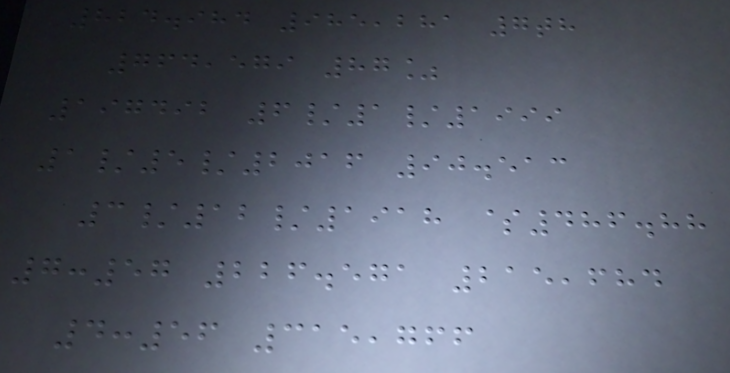824.984 985,281 7th
764,579 87%
197492 6/1/1999
1/5/2016 90.513
3/12/1918 $486.88
7:57 226.571 215,684
4:56 315,766
